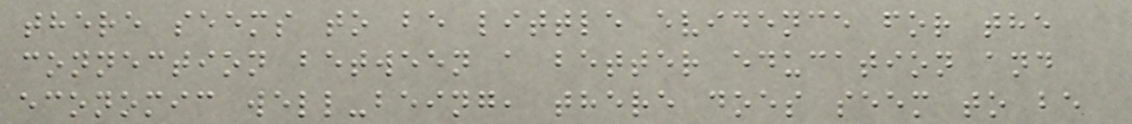there seems to be little evidence for the
connection between a better education and
economic well-being, there does seem to be
